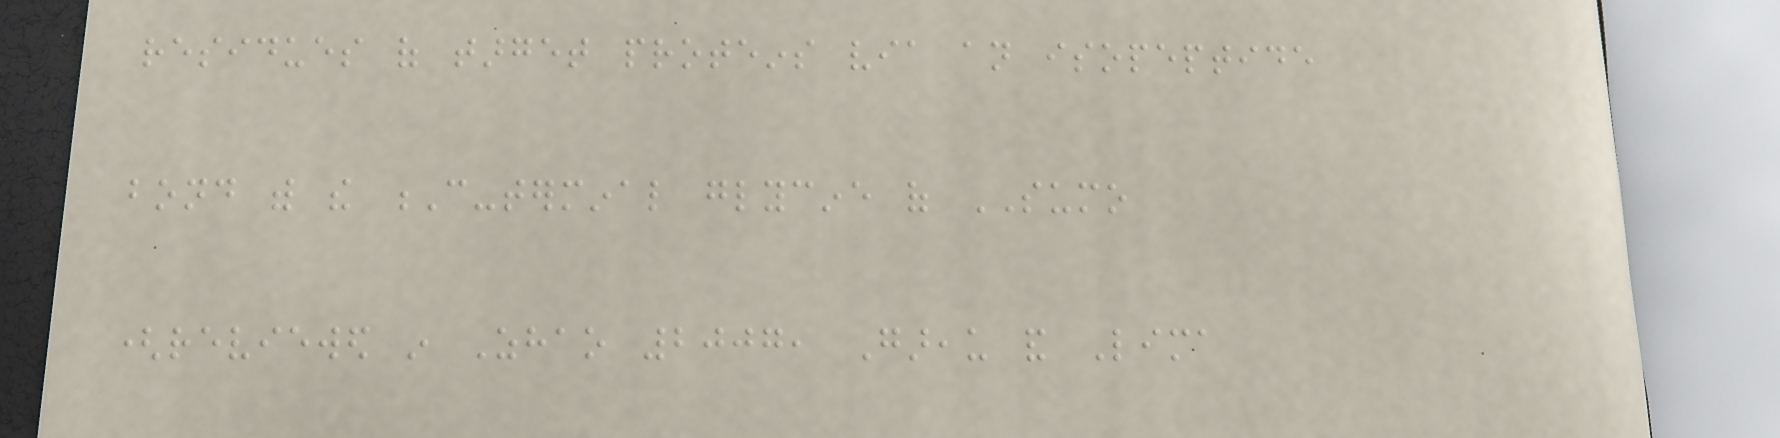residues of target proteins via an isopeptide
bond with the C-terminal glycine of SUMO
(reviewed in Zhao 2007, Gareau and Lima
